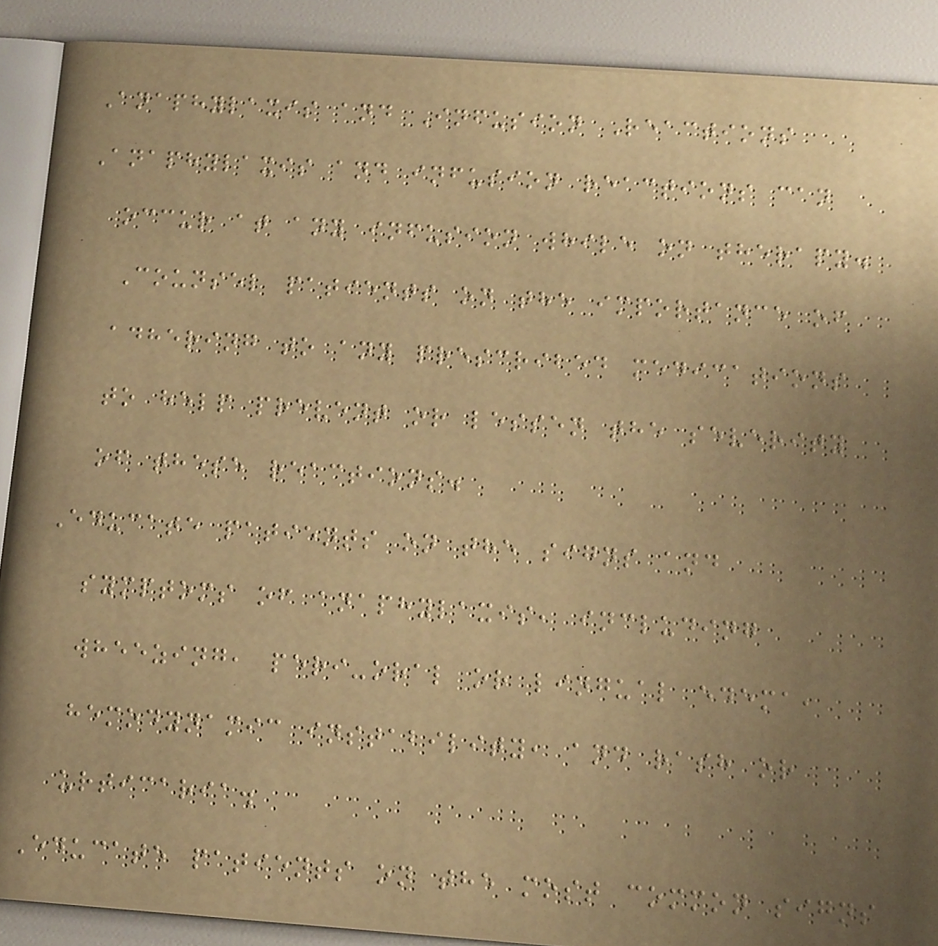Anaphylaxis and Infusion Reactions
Anaphylaxis and infusion reactions can
occur at any infusion while on therapy.
Counsel patients on the importance of
adhering to any prescribed medications
to help prevent or lessen the severity
of these reactions.
Educate patients on the signs and
symptoms of anaphylaxis, including
wheezing, peri-oral or lingual edema,
hemodynamic instability, and rash or
urticaria.
Educate patients on the most common signs
